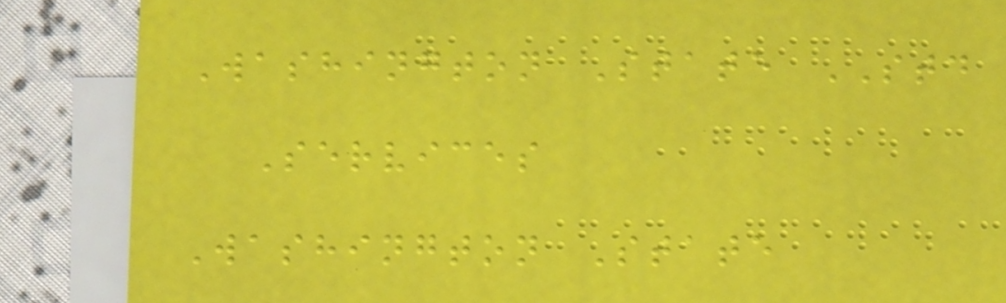Washington State STD
Services
Washington State
